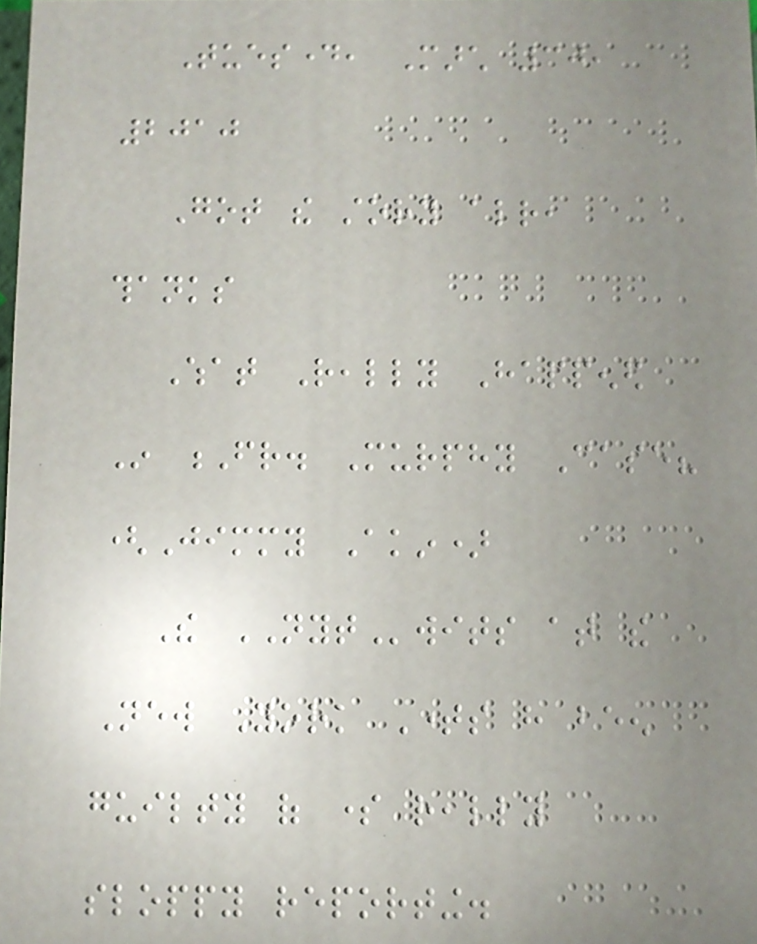Tuesday, March 30,
2010
Got the story already,
thanks
What Really Happened
In Fr. Murphy Case?
(Jimmy Akin)
The NYTwits at the
New York Times have been
guilty of some really
sloppy reporting.
